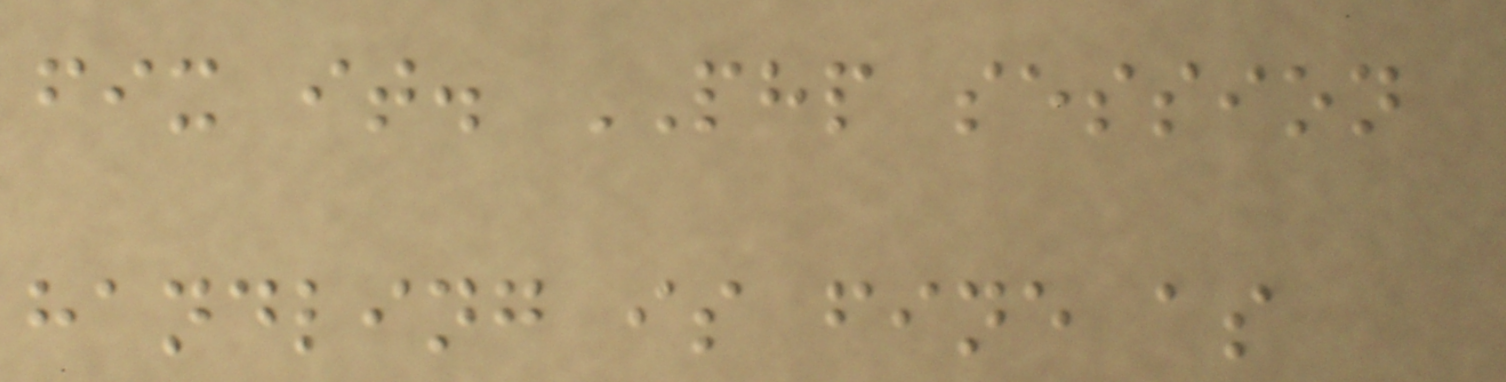fix it. PHP session
handling is fine as
